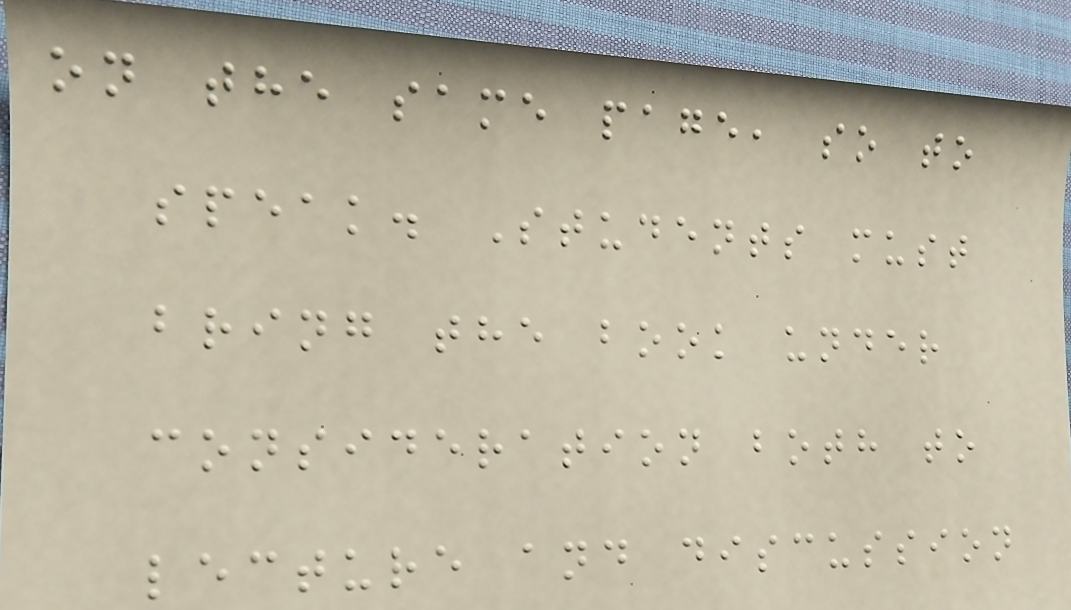on the same page, so to
speak. Students must
bring the book under
consideration both to
lecture and discussion
